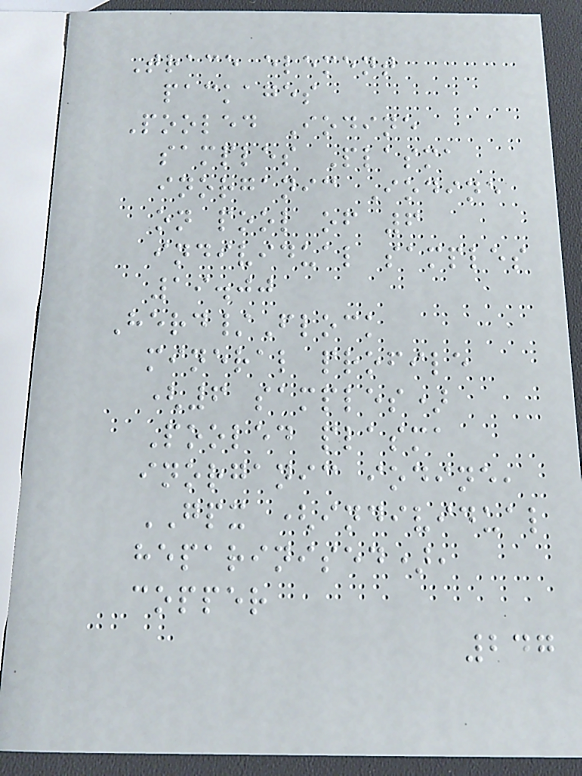Trace element
packages
Pooled Iodine
samples Plasma
inorganic Iodine
on pool of 6
individual samples
19.00
Herd/Flock
mineral profile
(6 samples)
Pooled plasma
inorganic iodine,
GPX (individual
heparinised),
copper
247
